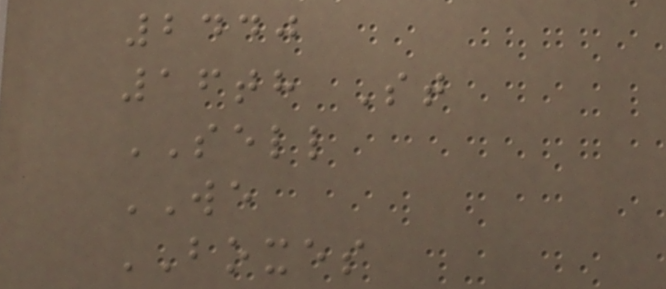2440
16th St
SELL
WE
BOXES
